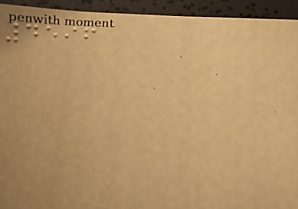4596
